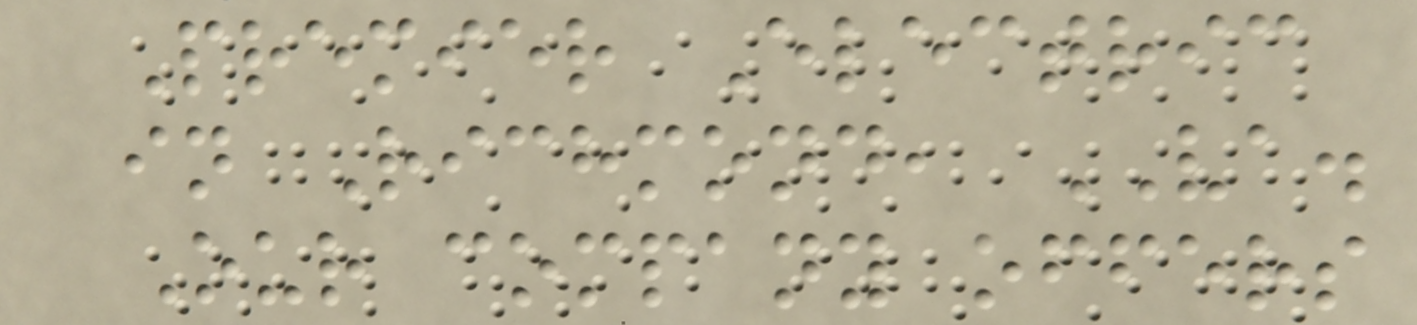Premier Electric
in Richmond, VA.
Our company offers
